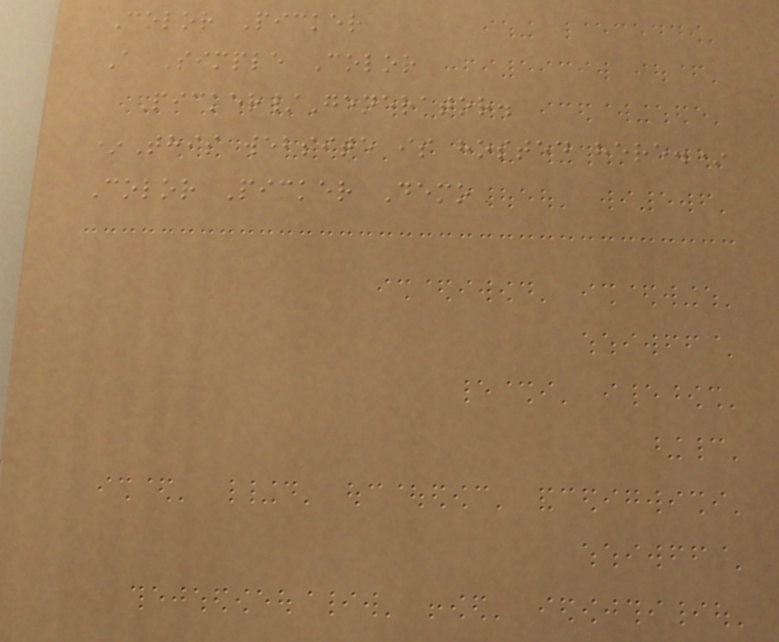Color Picker
A Simple Color
Picker/Generator.
*This website is hosted here.*
Color Picker Demo
